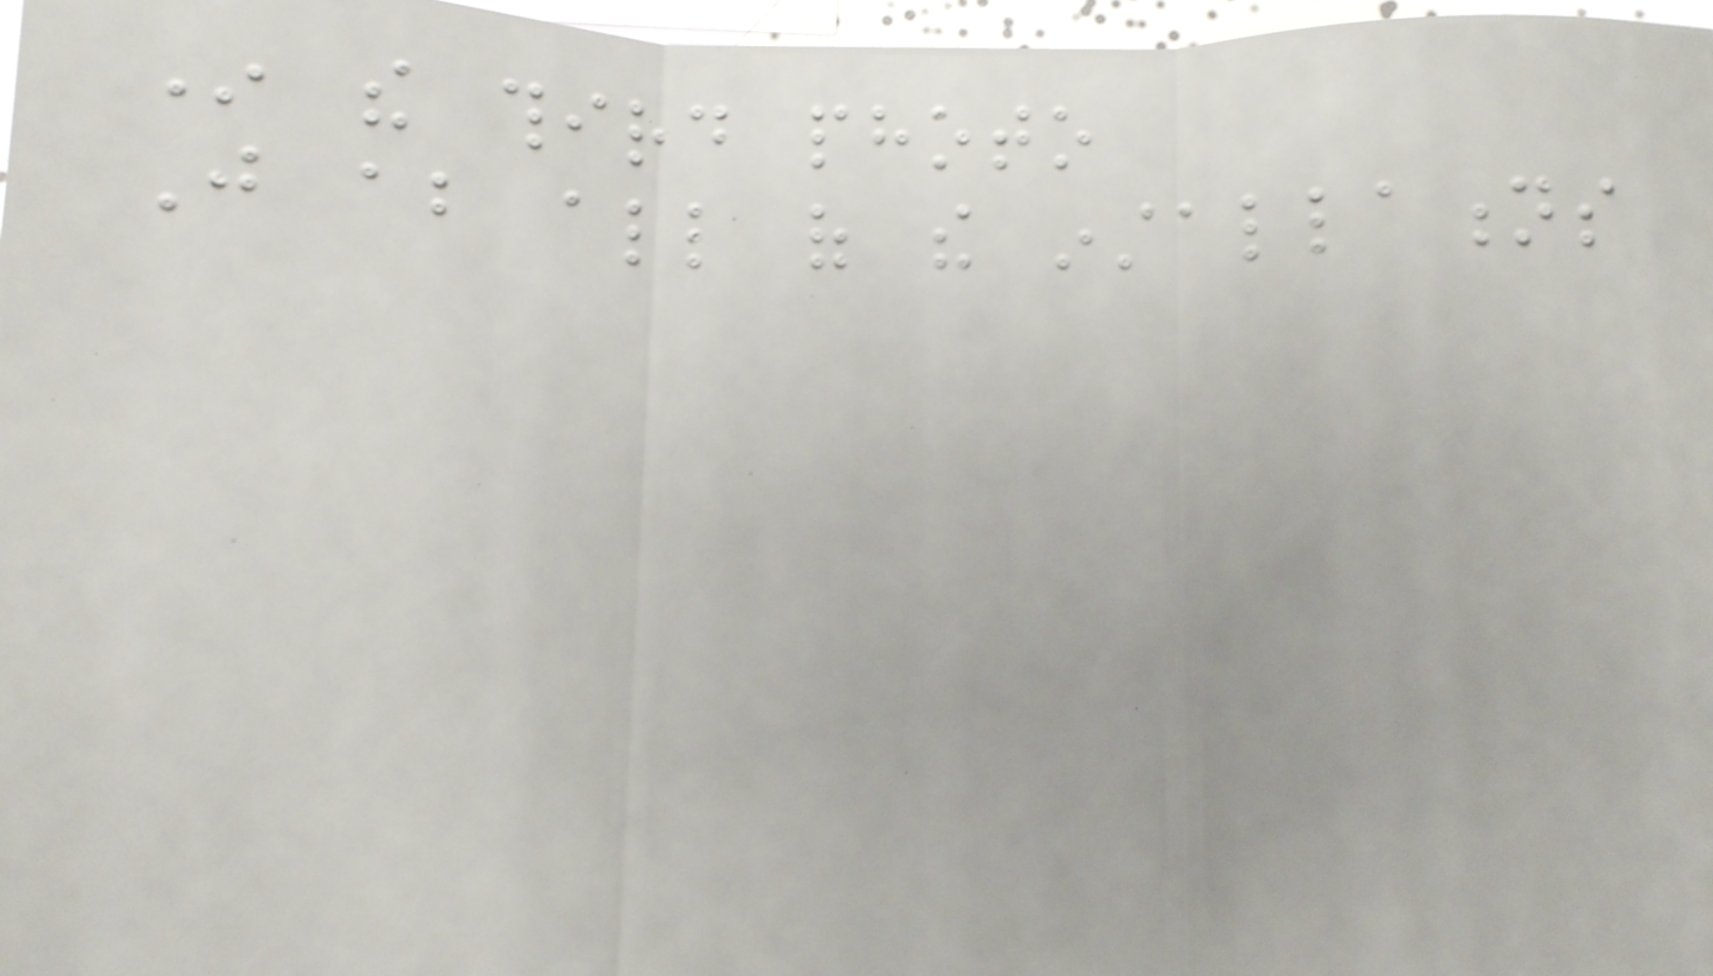In the third photo
Just about all of the installations
